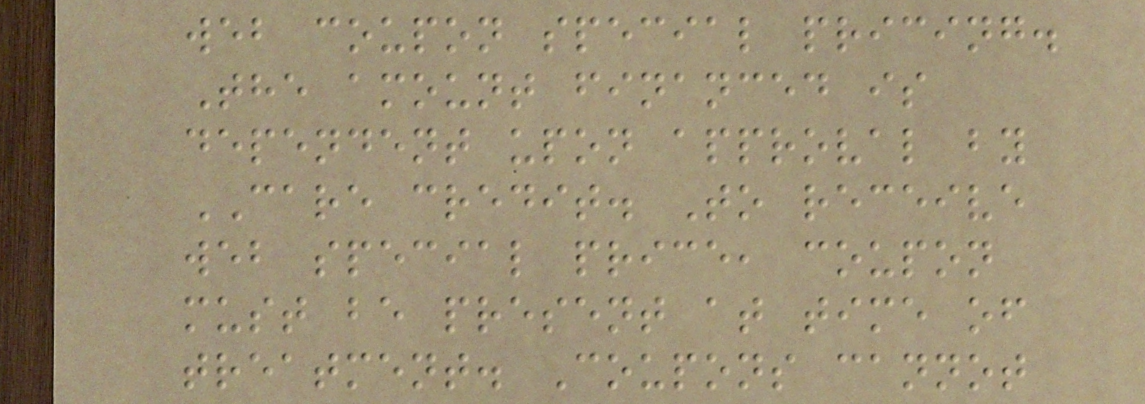web coupon special pricing.
The amount financed is
dependent upon approval by
CARE credit. To receive
web special price, coupon
must be present at time of
treatment. Coupons cannot
